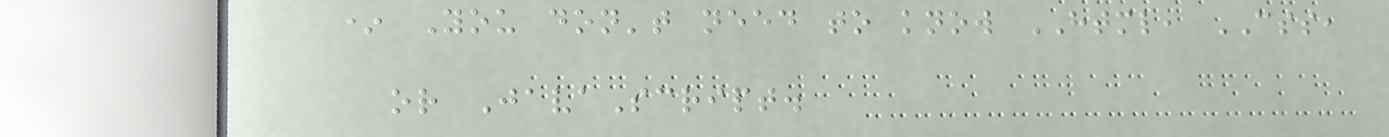* You don't need to know HTML, CSS,
or JavaScript.
